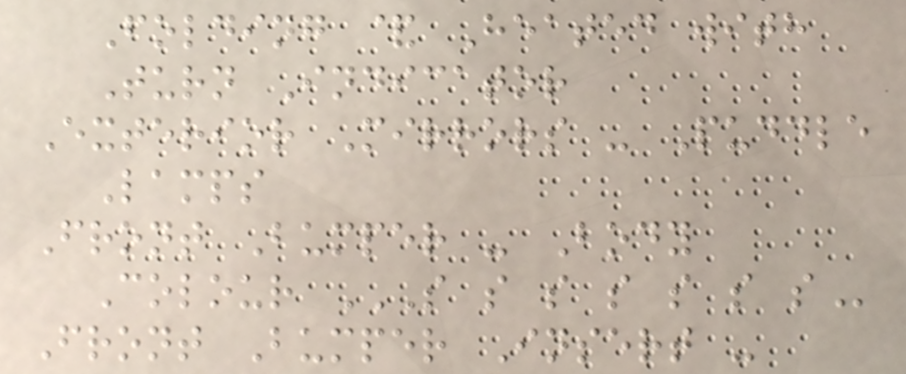Folding & Heated with
Turn Indicator
Exterior Mirrors - Puddle
Lamps
Front Bumper - Body
Colour S S S S S S S
Front Bumper Insert -
